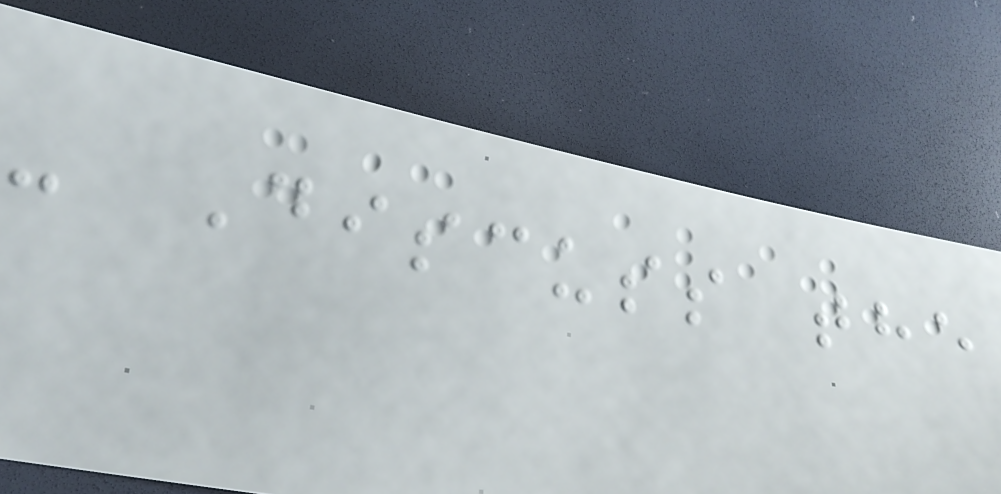- Discuss the
